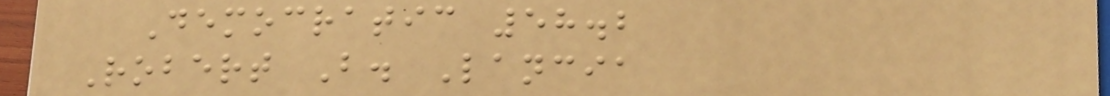Democratic 58.2
Robert B. Lancia
